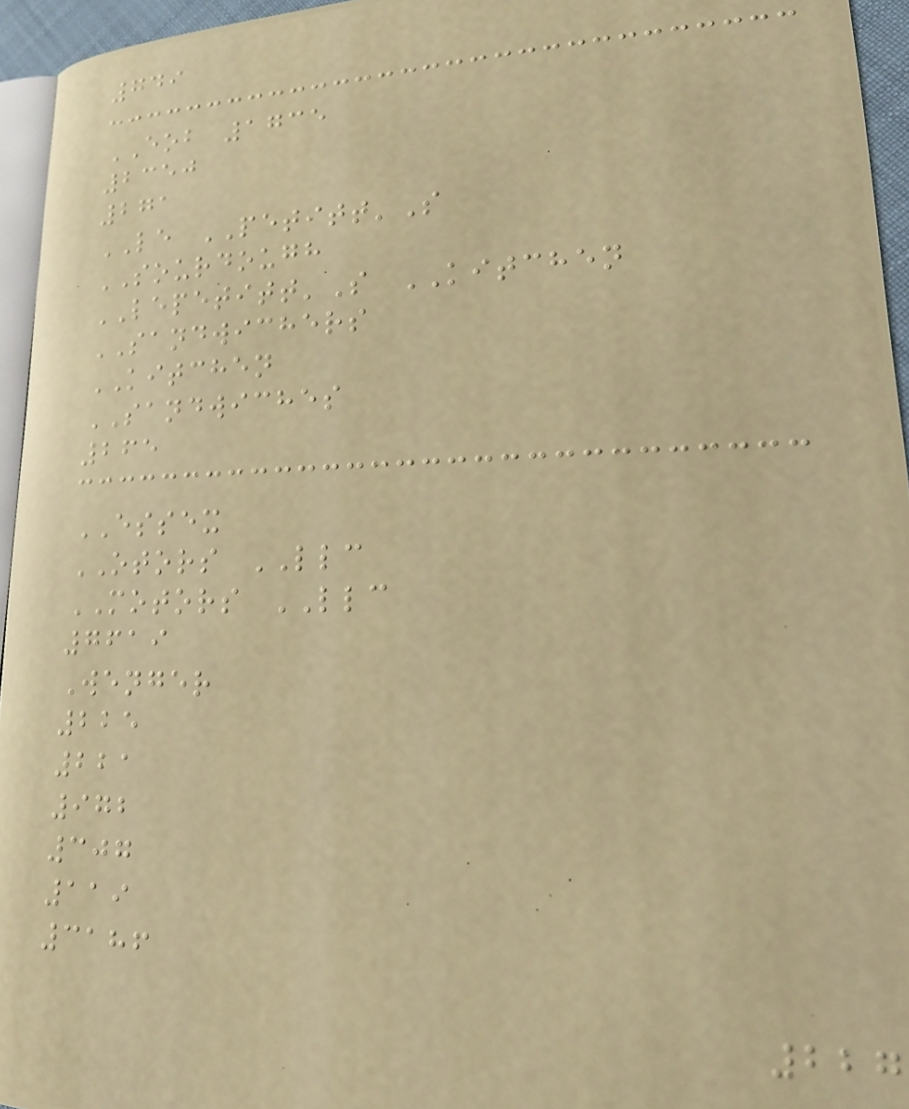749
EOB 1735
2350
271
LE PETITT'S
SOURDOUGH
LEPETITT'S KITCHEN
SANDWICHERS
KITCHEN
SANDWICHES
265
ESSEX
OTORS LLC
MOTORS LLC
7619
Wenger
225
221
972
307
119
3186
227
